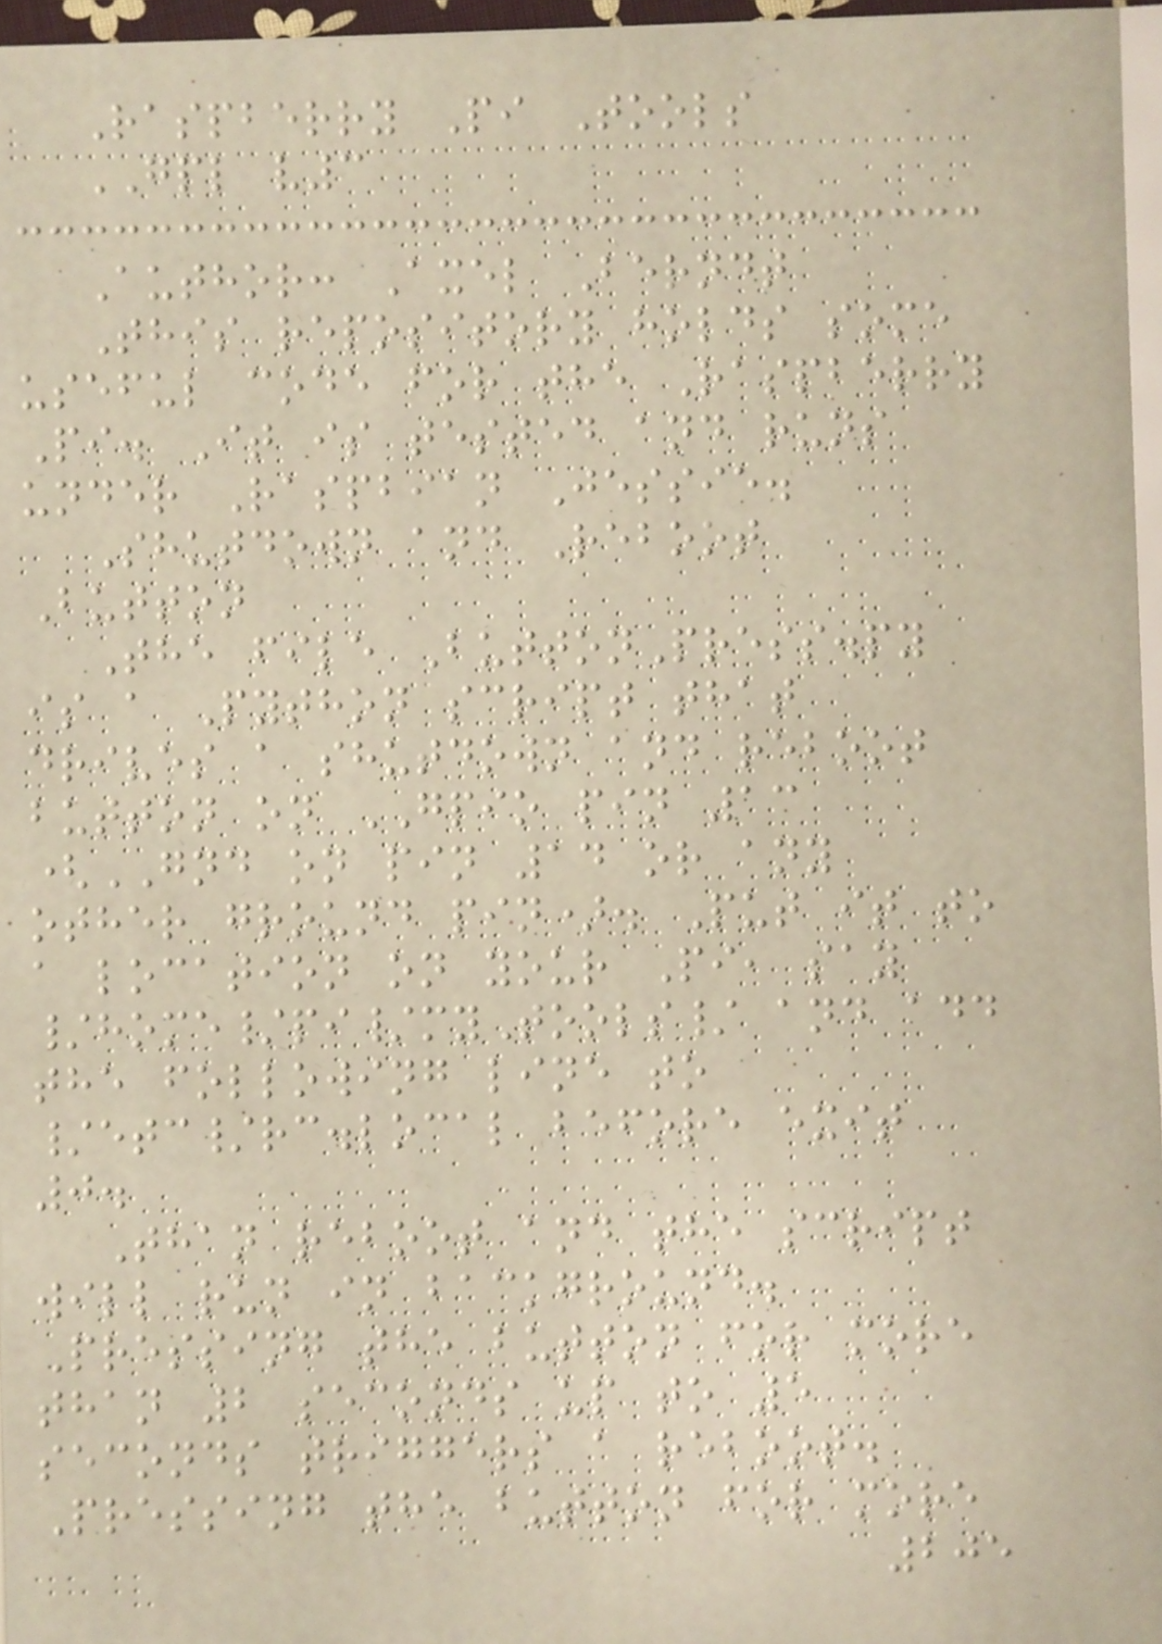Raspberry Pi Tools
GPL v3
Author: Axel Berndt
This repository holds some
useful code for the Raspberry
Pi. It is tested and runs
under Raspbian Jessie.
Shutdown and Reboot
Button
The file ButtonPress.py
is a Python script that
drives a shutdown and reboot
button on GPIO pin 13
(GND on pin 14 or any
other ground pin). Put it to
a location on your Pi, say
/home/pi/myTools/ and add
the following line to
/etc/rc.local before exit
0.
Than reboot and the script
will run in background.
Pressing the button for more
than 2 seconds up to 5
seconds triggers a reboot.
Pressing the button for more
205
